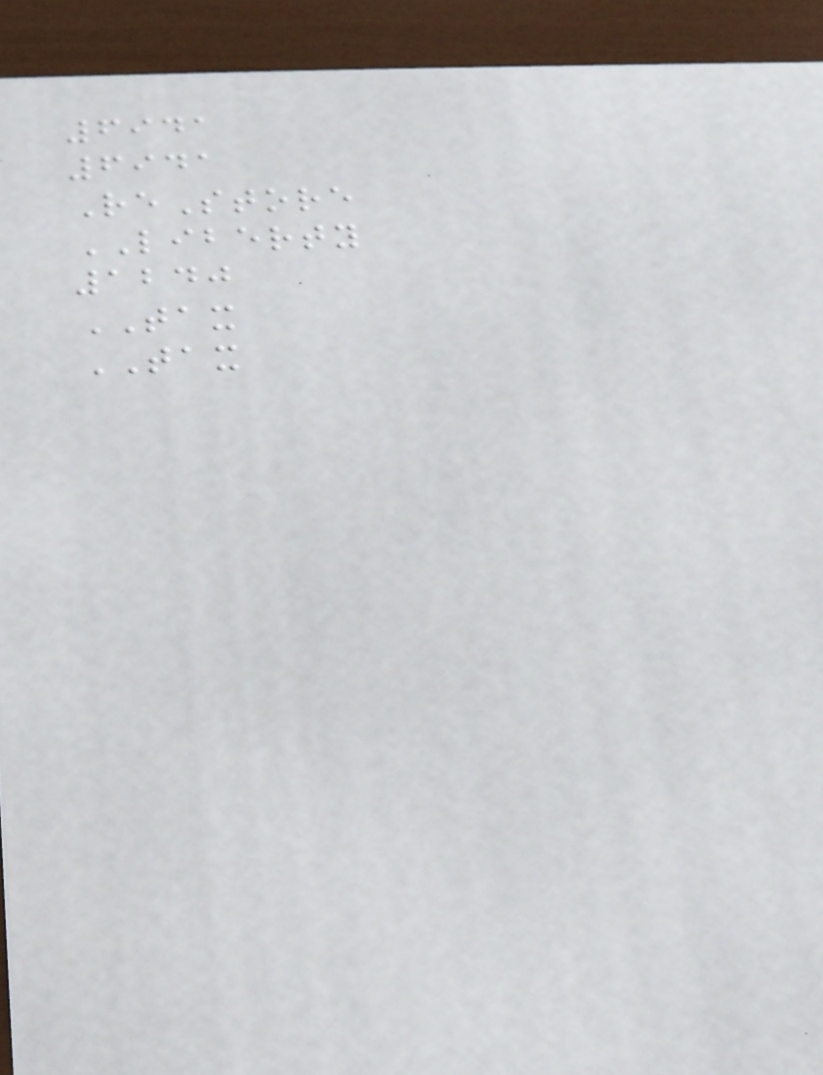6941
6941
ReStore
LIBERTY
1240
TAX
TAX
